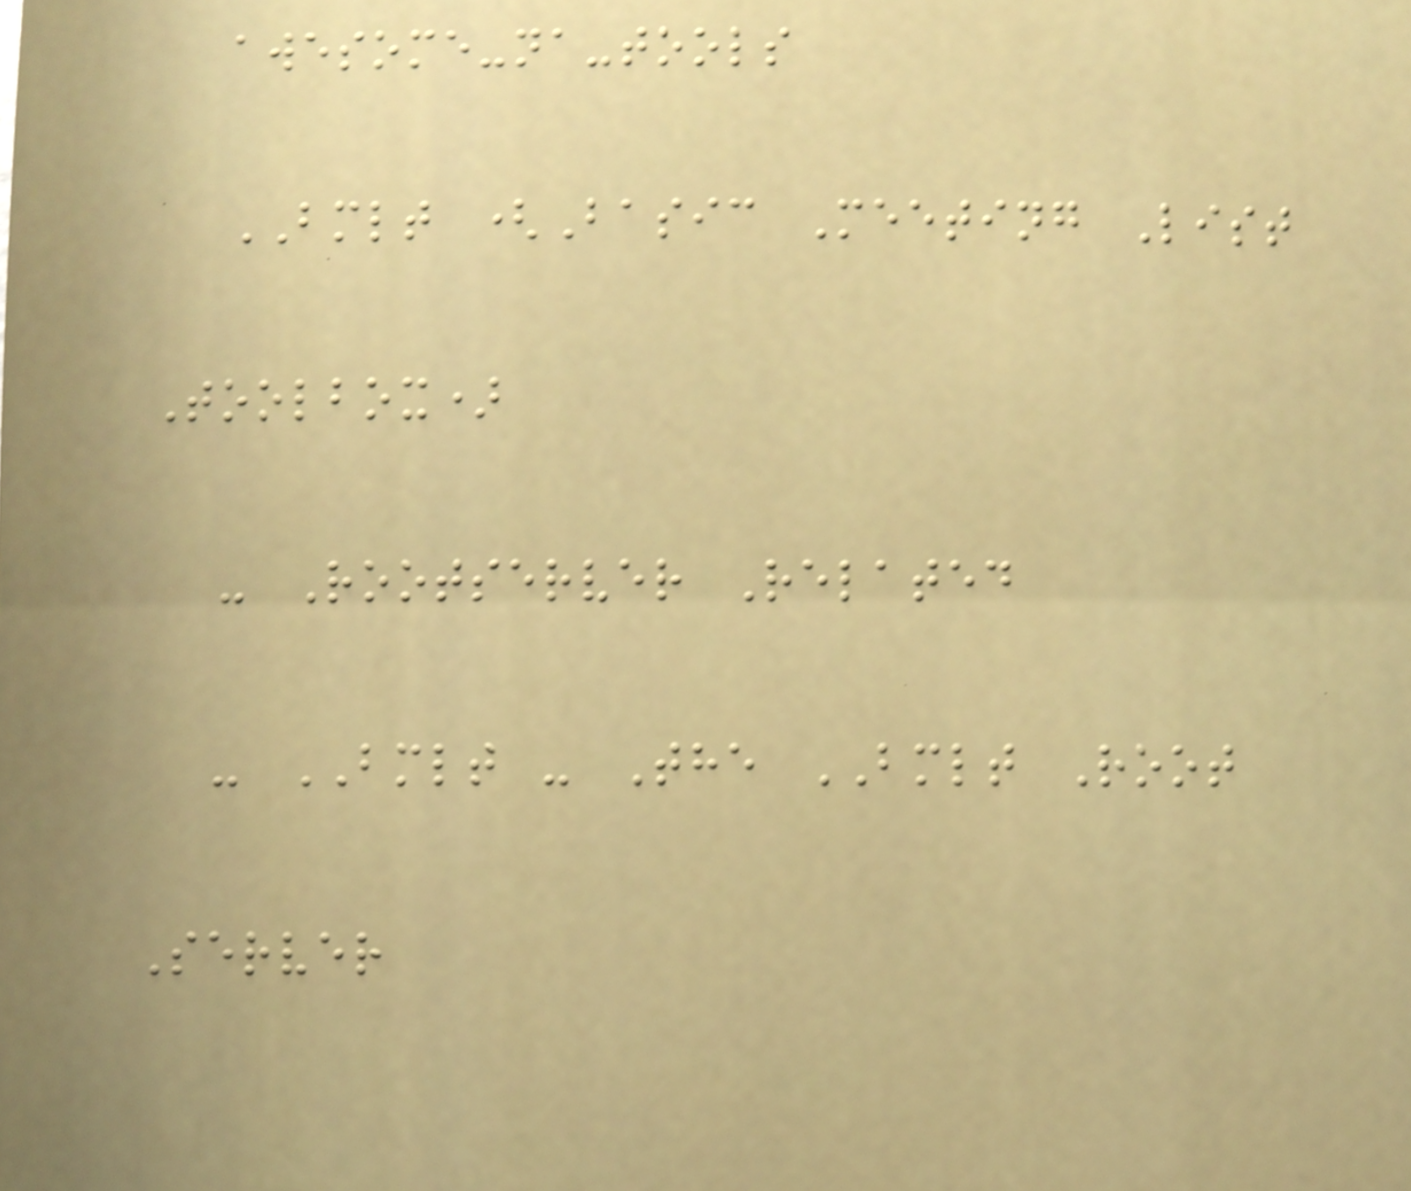awesome-na-tools
BMLT (Basic Meeting List
Toolbox)
- Rootserver Related
- BMLT - The BMLT Root
Server
